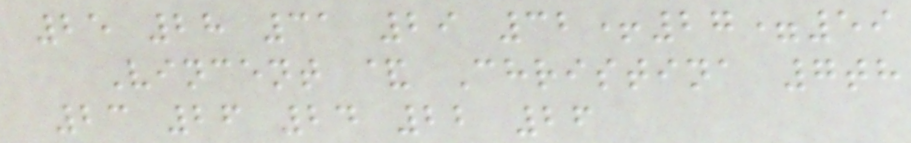25 28 31 29 32+27=59
Vincent & Christina 7th
23 26 24 22 26
